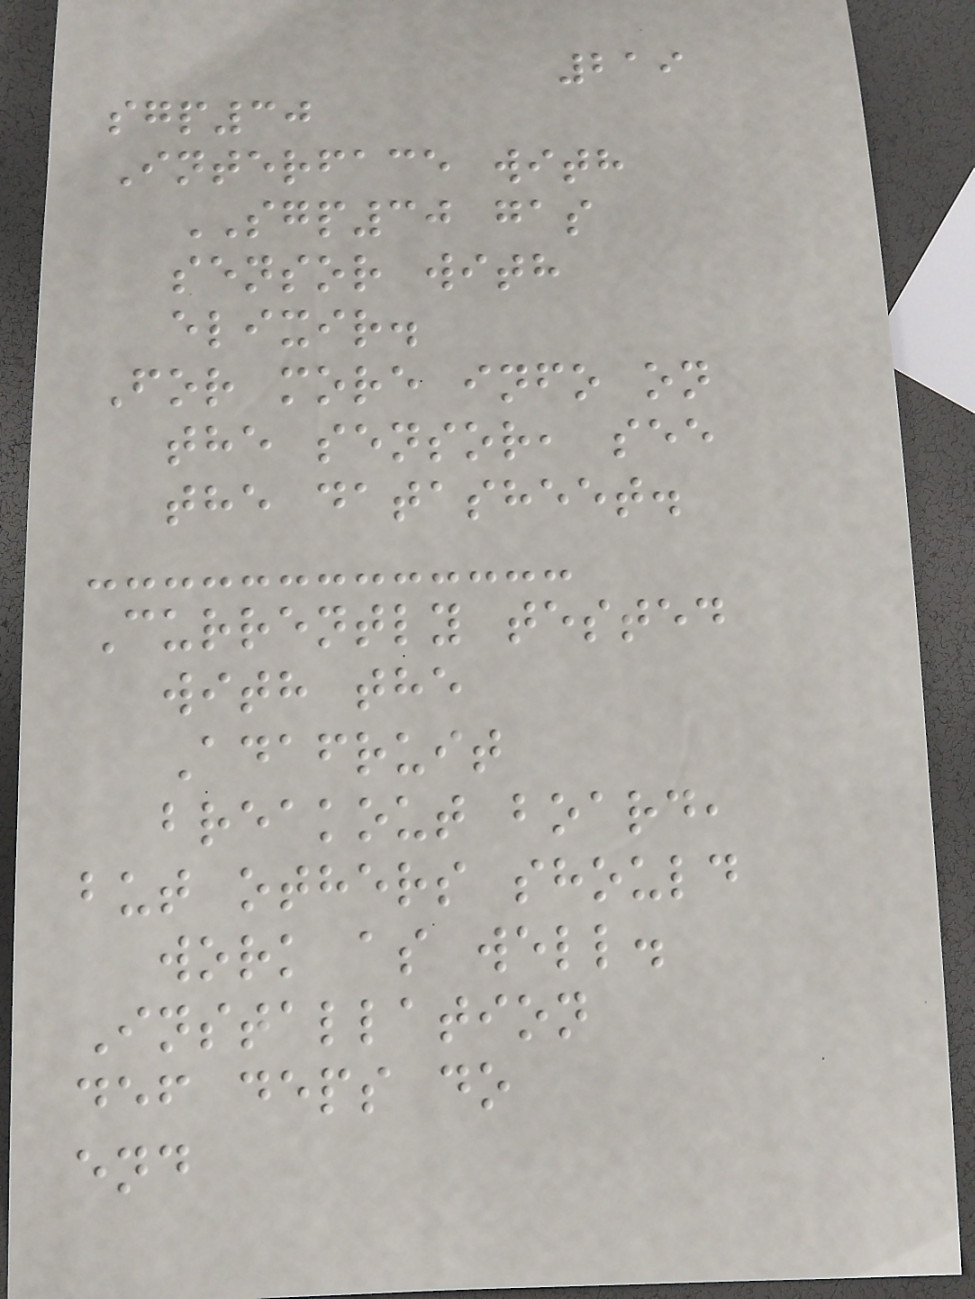219
sgp30
Interface with
SGP30 gas
sensor with
elixir.
For more info on
the sensor, see
the datasheet.
Currently tested
with the
Adafruit
breakout board,
but others should
work as well.
Installation
def deps do
end
